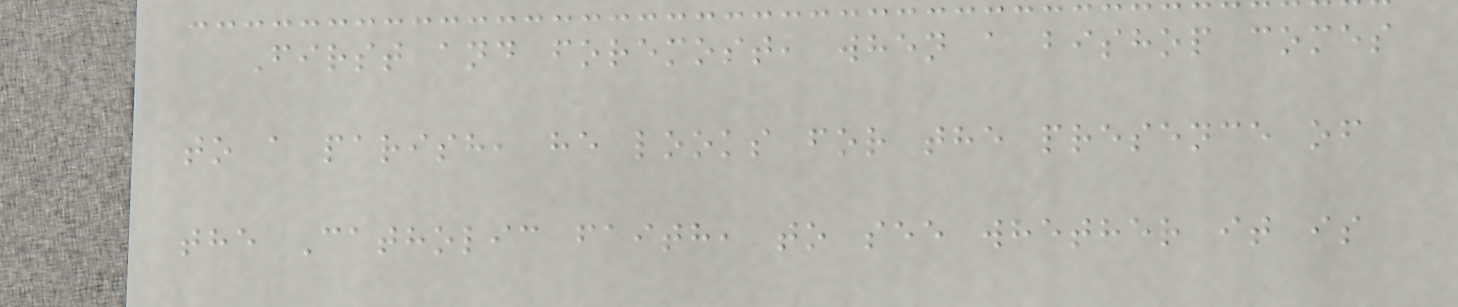First and foremost, when a bishop comes
to a parish, he looks for the presence of
the Catholic faith, to see whether it is
